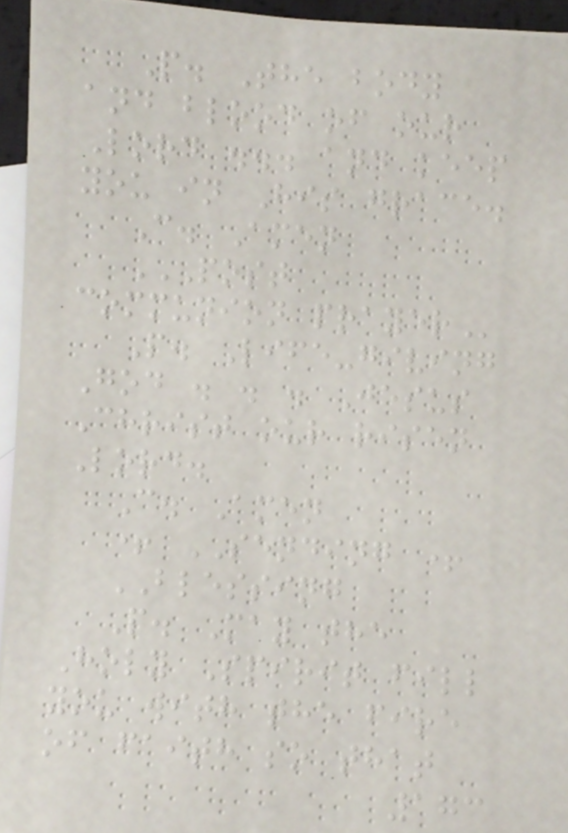P. The body
and blood of our
Lord ... and keep
you in His grace.
C. Amen
POST
COMMUNION PRAYER
P. Life-giving
God . . . Jesus
Christ our risen
Lord.
C. Amen
+ SENDING +
BLESSING
P. May the
Holy Spirit fill
you with the fire
of faith so that
173
